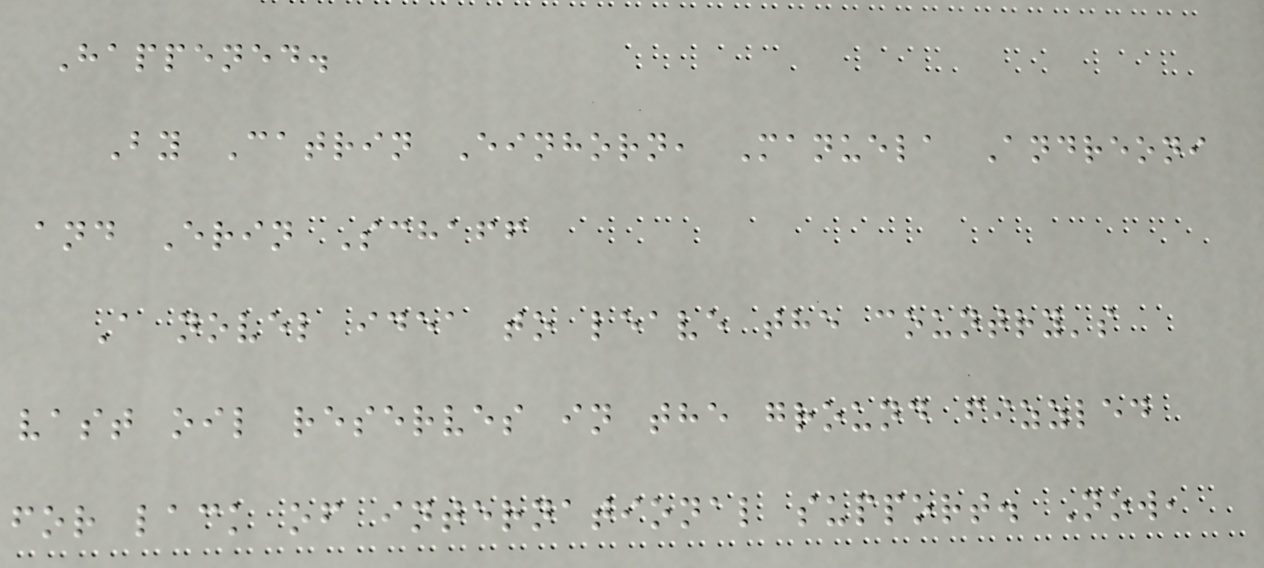Happened.
By Catrin Einhorn, Manuela Andreoni
and Erin Schaff
A novel idea to leave the country's
vast oil reserves in the ground fizzled
for lack of international support. Now,
